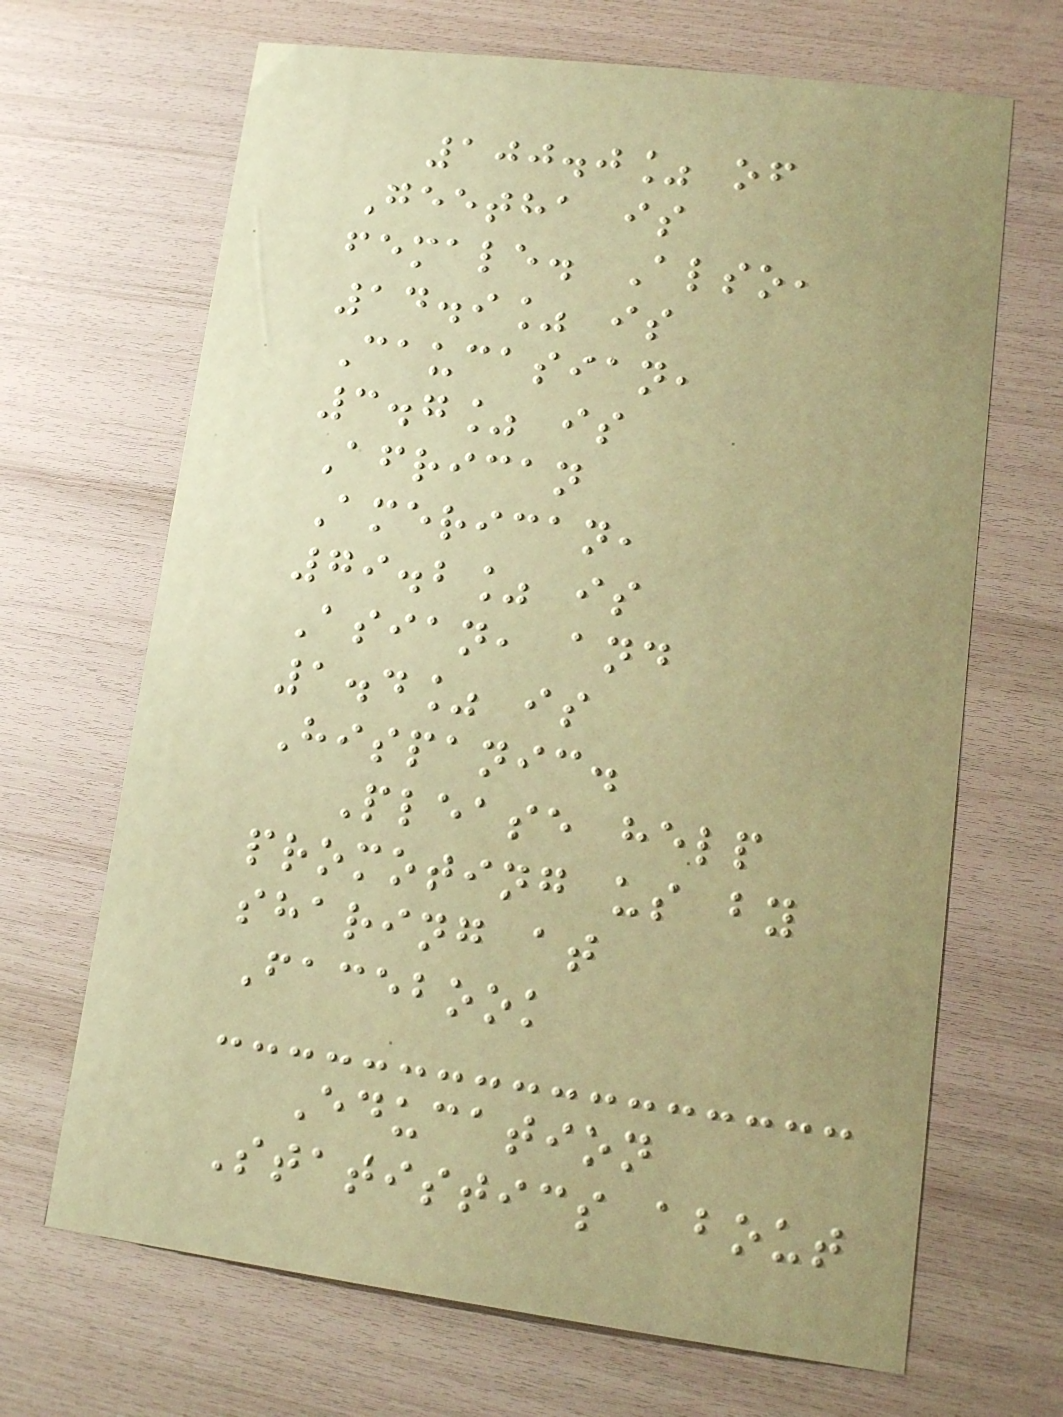100.0% of
Geetha is
female. Also,
14.9% is
Caucasian,
3.7% is
African
American,
79.2% is
Asian, and
1.4% is
Hispanic.
Please help
promoting us by
sharing at
Facebook
Education
Statistics about
